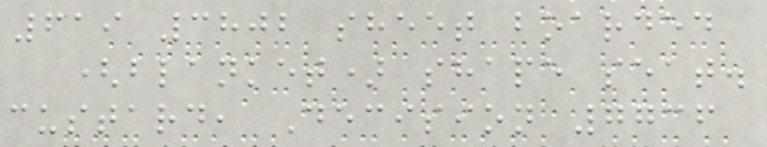619 3802 sheet boarded
(blanket) shape seat.
custard, Decision 7736
